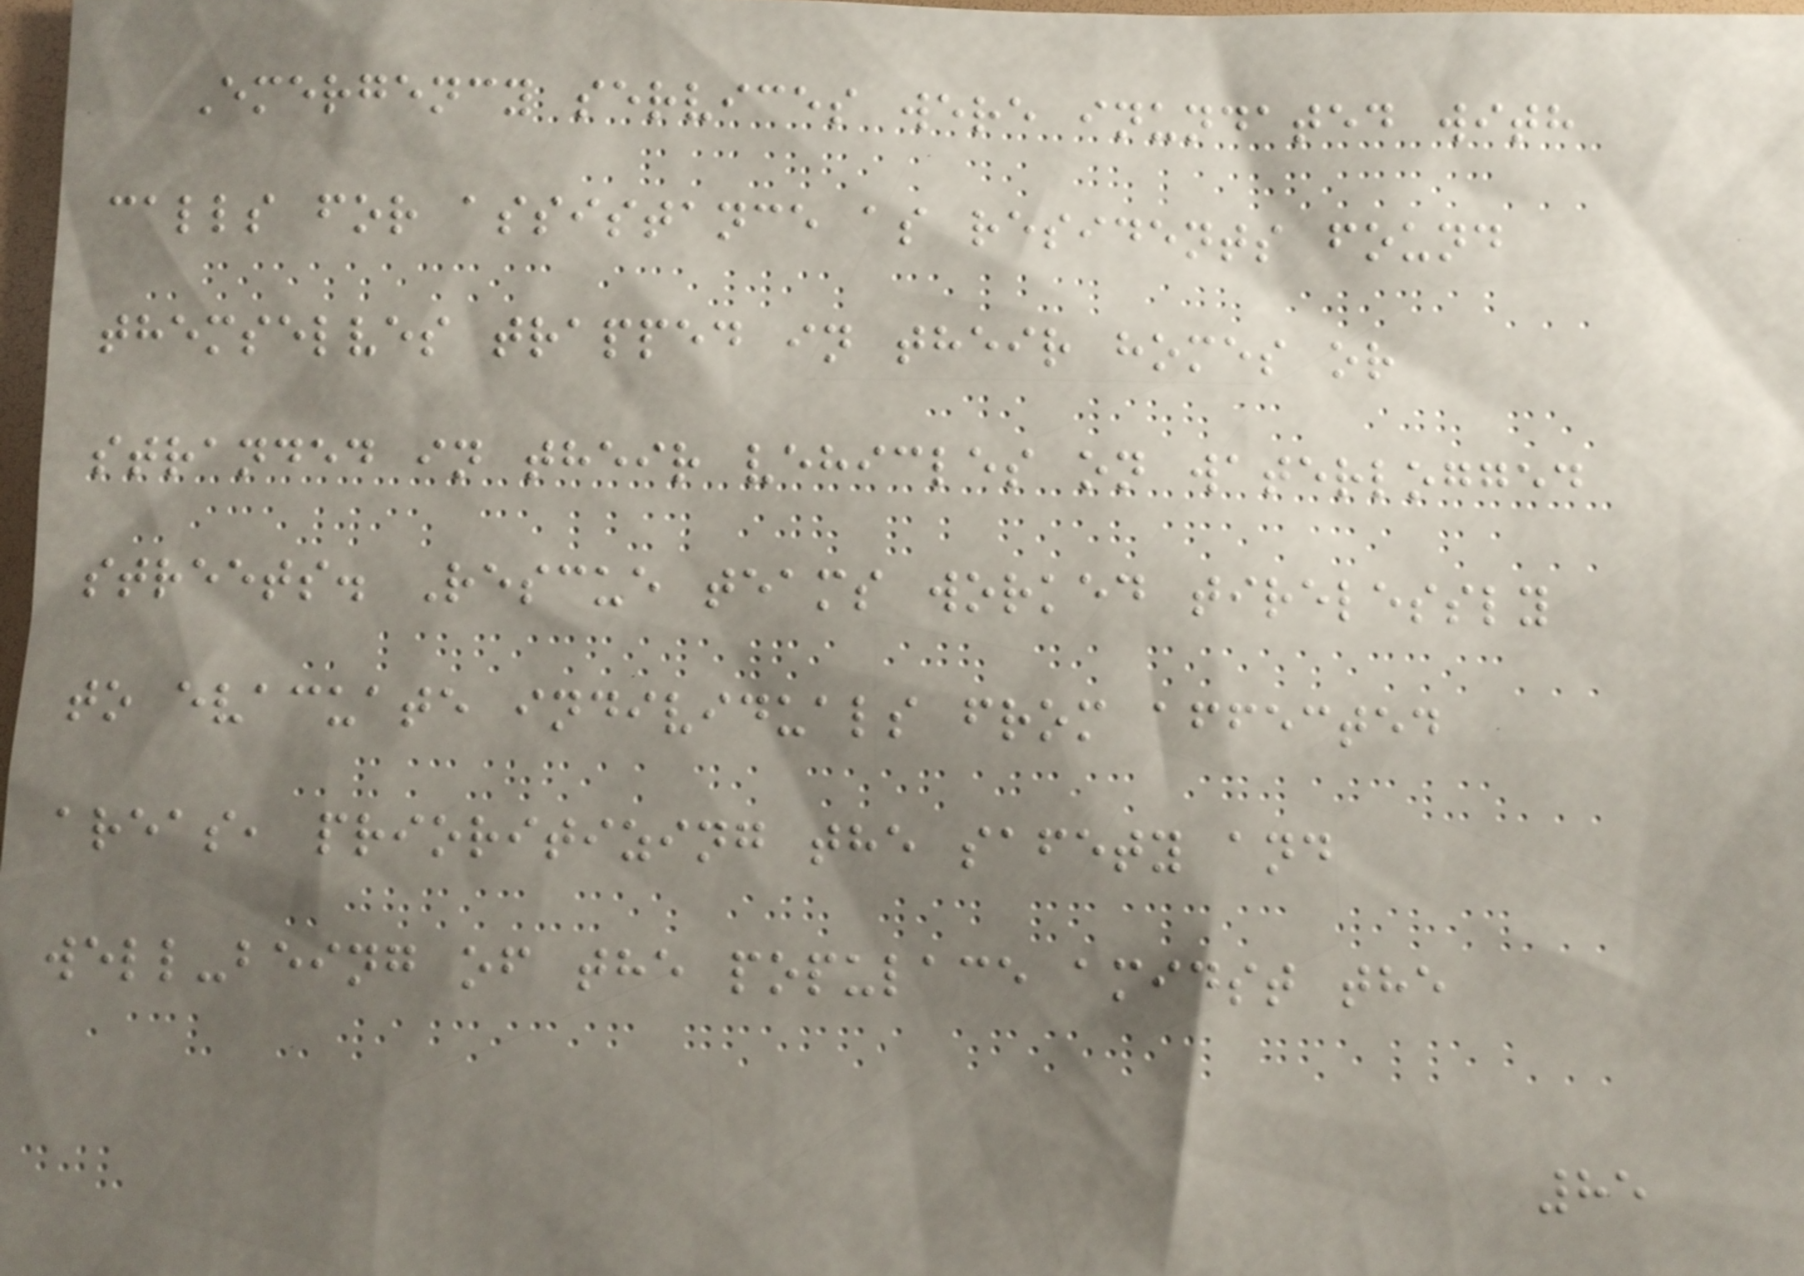Emergency services were inundated with
calls for assistance as residents found
themselves trapped in their homes or
stranded in their vehicles on waterlogged
streets. Rescue teams worked tirelessly
to evacuate individuals from affected
areas, prioritizing the safety and
well-being of the populace amidst the
85
